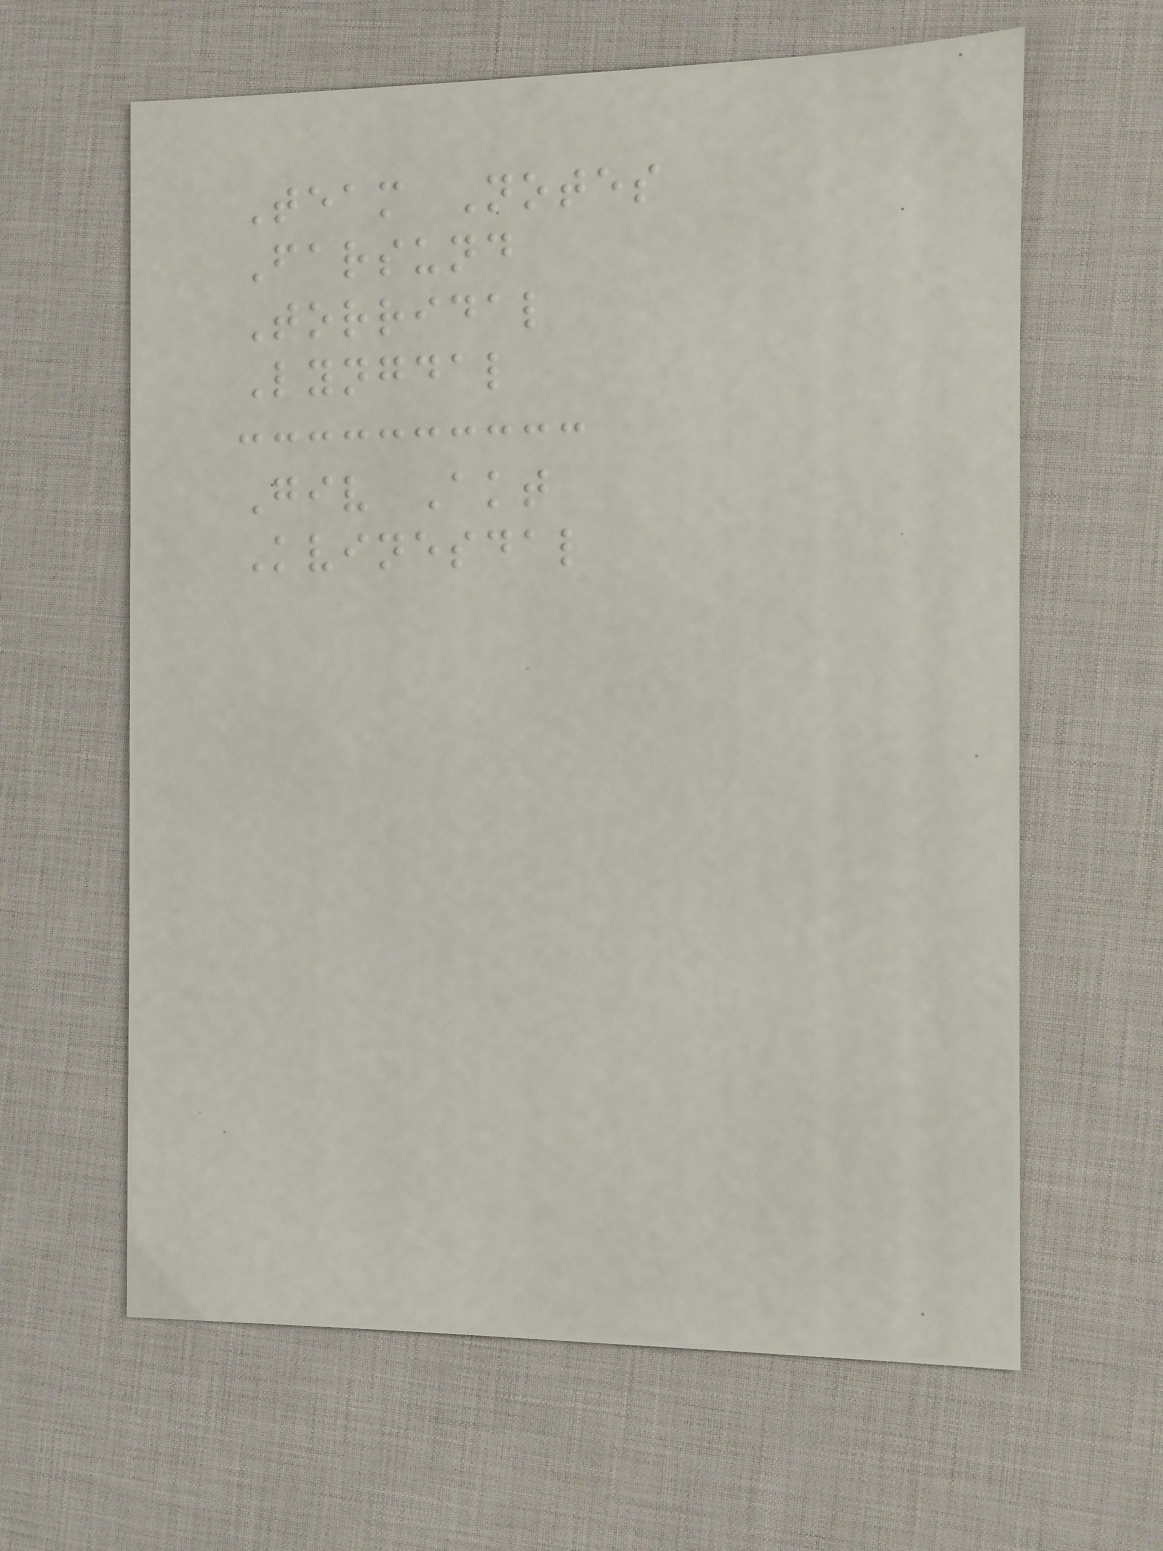Team Notes
Farsund
Torridal
Lyngdal
Giv Akt
Kvinesdal
